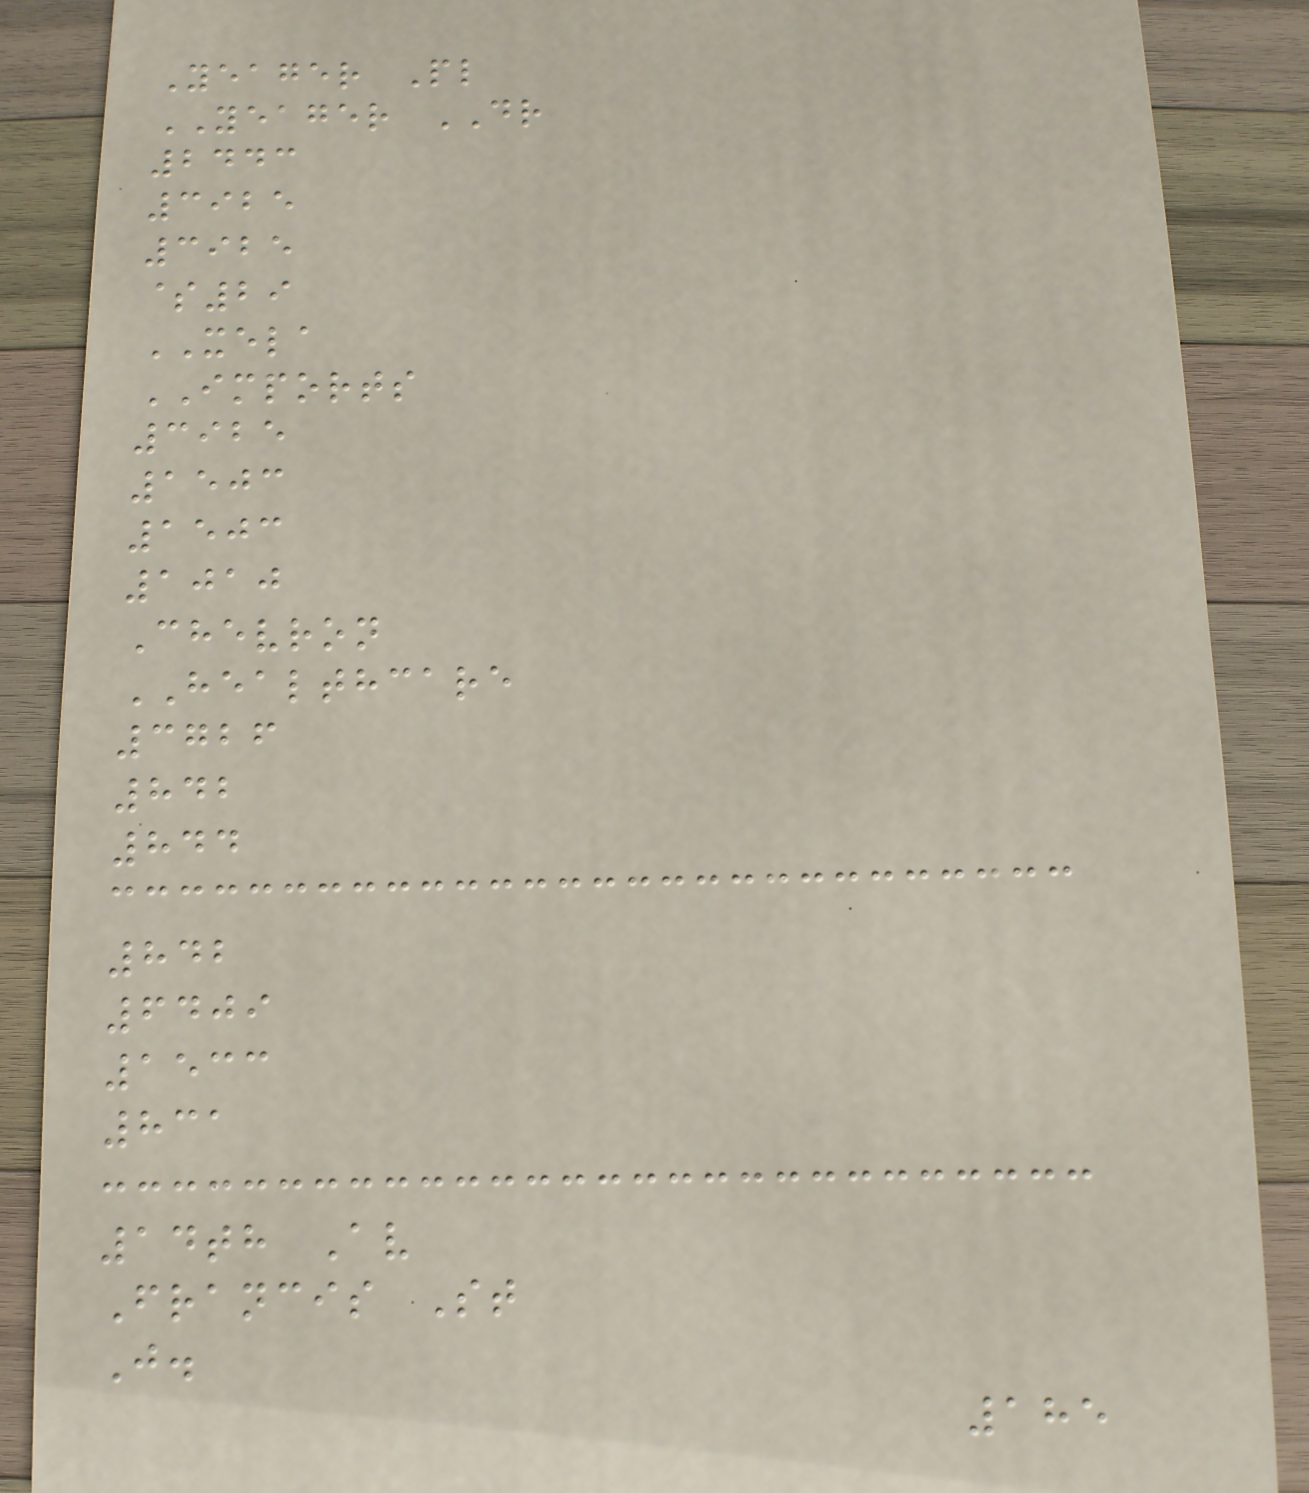Yeager Pl
YEAGER DR
2443
3925
3925
$29
XELA
IMPORTS
3925
1503
1503
1010
Chevron
HEALTHCARE
3726
842
844
842
6409
1533
831
14th Av
Francis St
J.
185
